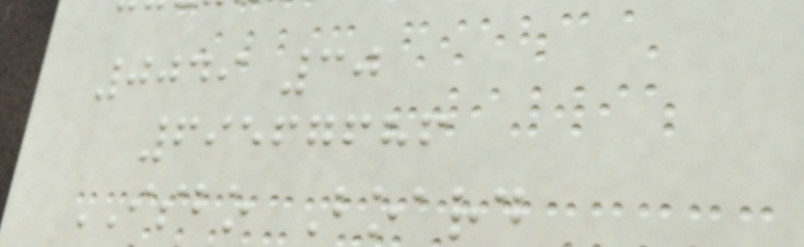0049 30
69567686
ISBO Board
